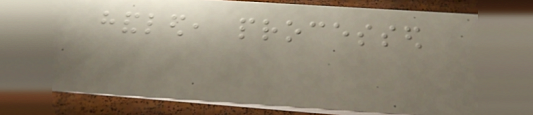handled, processed
